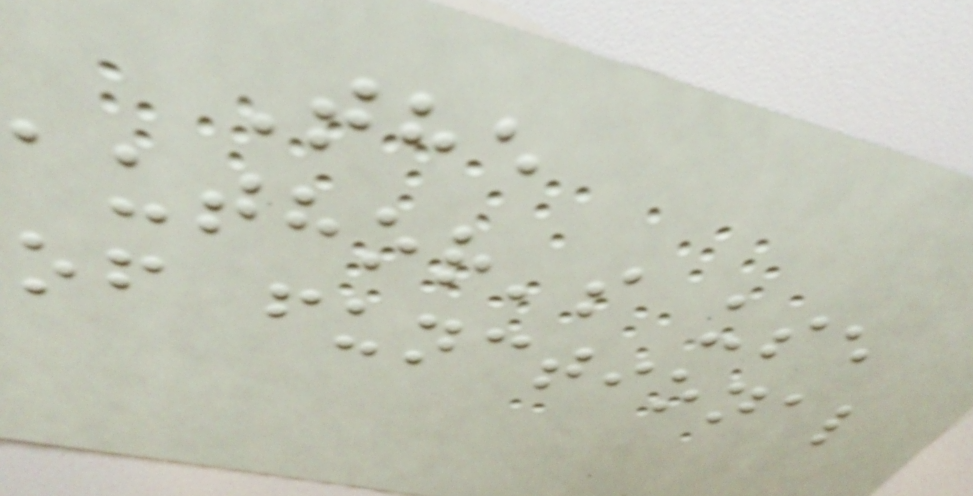The
author's use
of functional
